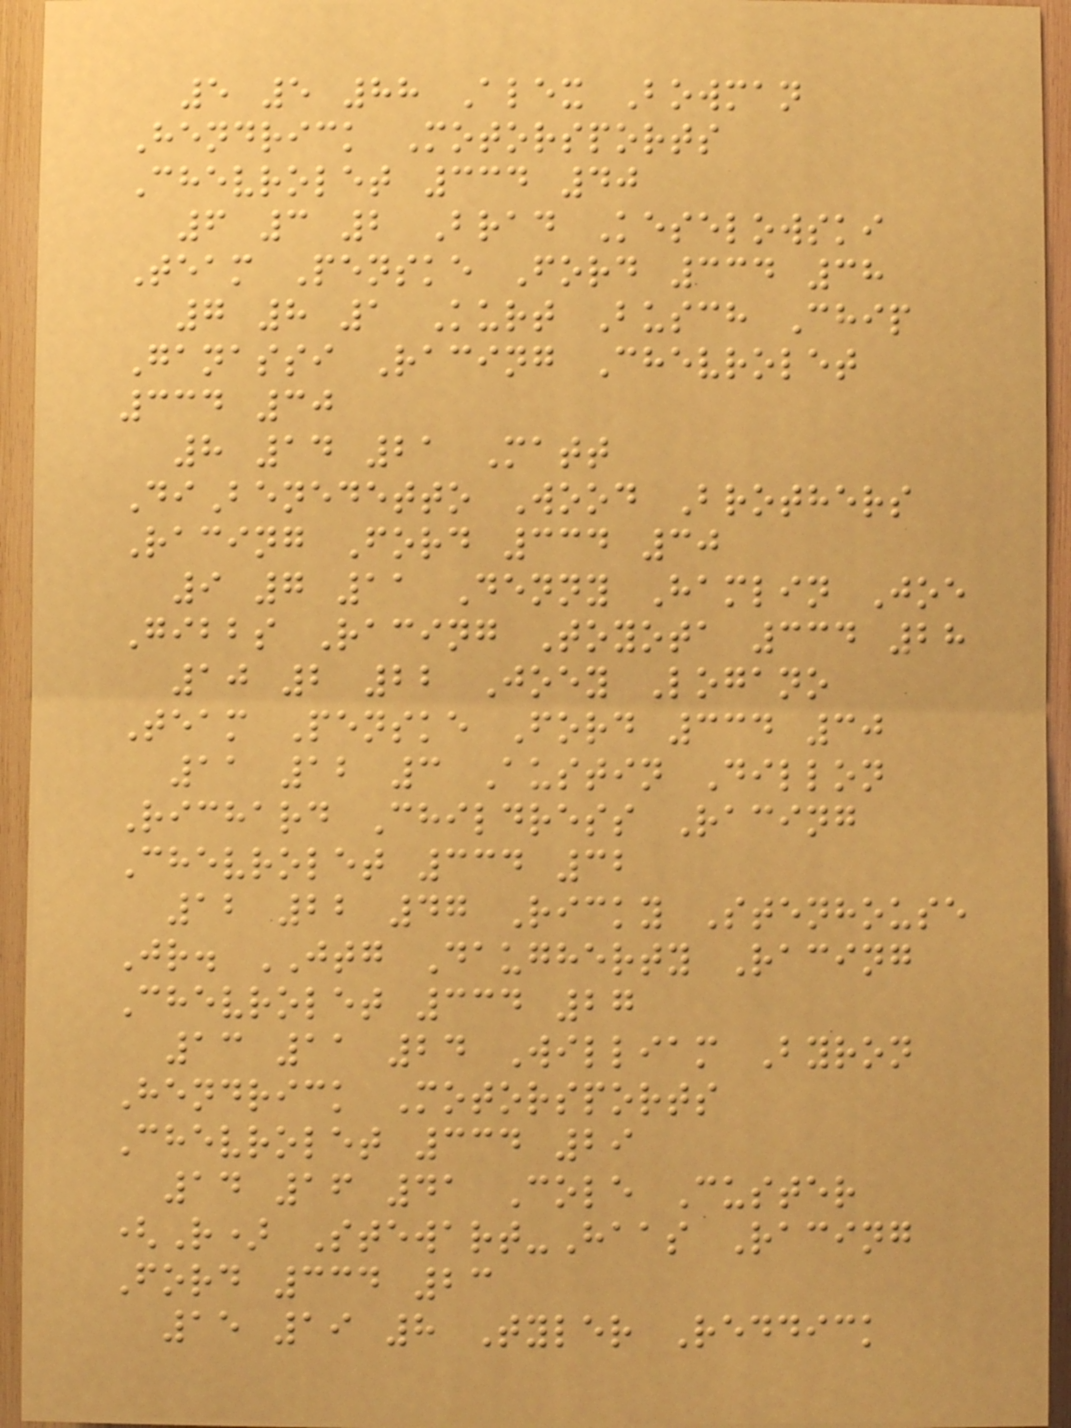5 5 88 Alex Bowman
Hendrick Motorsports
Chevrolet 334 40
6 3 2 Brad Keselowski
Team Penske Ford 334 38
7 8 1 Kurt Busch Chip
Ganassi Racing Chevrolet
334 30
8 14 21 Matt
DiBenedetto Wood Brothers
Racing Ford 334 30
9 7 11 Denny Hamlin Joe
Gibbs Racing Toyota 334 28
10 2 22 Joey Logano
Team Penske Ford 334 30
11 12 3 Austin Dillon
Richard Childress Racing
Chevrolet 334 32
12 22 47 Ricky Stenhouse
Jr. JTG Daugherty Racing
Chevrolet 334 27
13 11 24 William Byron
Hendrick Motorsports
Chevrolet 334 29
14 16 41 Cole Custer
(R) Stewart-Haas Racing
Ford 334 23
15 19 8 Tyler Reddick
